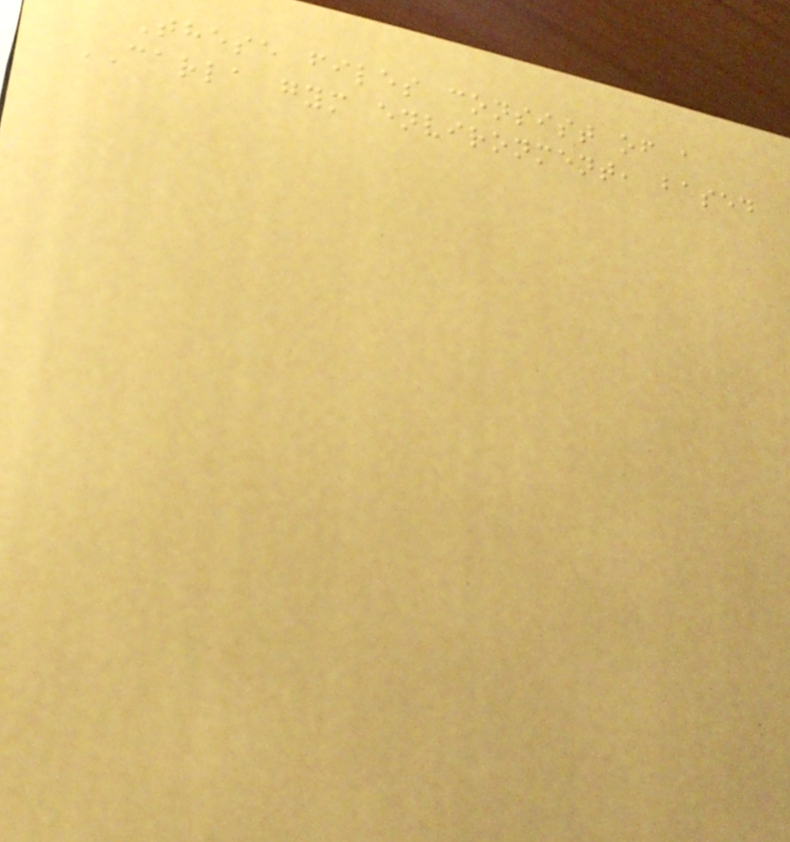These files consist of a
CARLA gym environment, based
